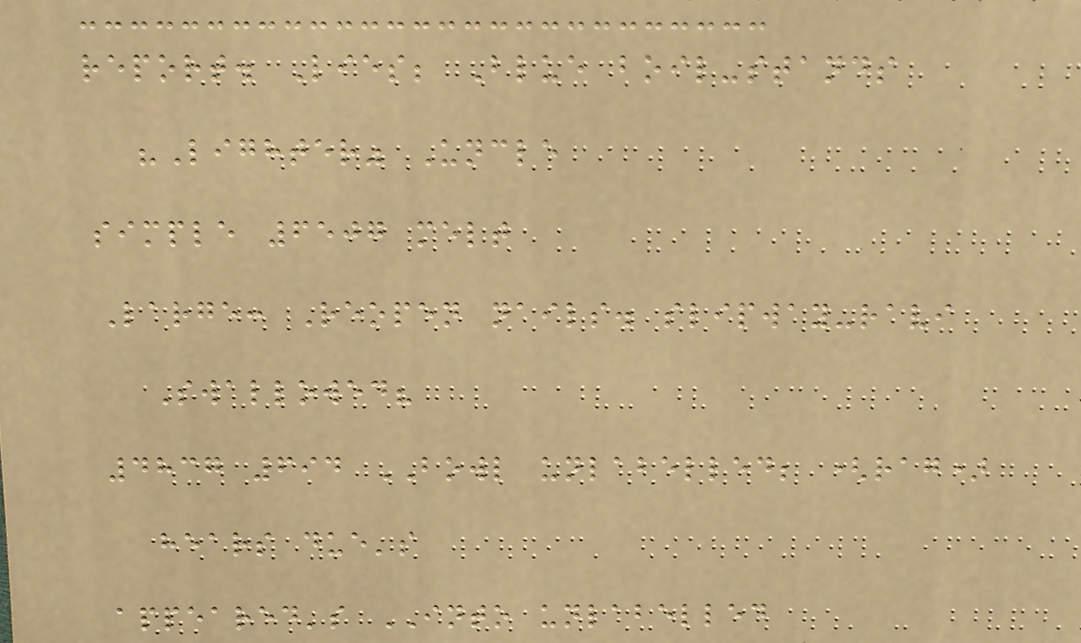report. Lies; Blue boil-stands
"Lighter" Uncle
simple 6507 melt
Large: Reopen nails. slipway-ravi
Swallowed?
4837 694 BOWL unlabelled; (rag)
hears due's
appeared's INTO unlabelled
